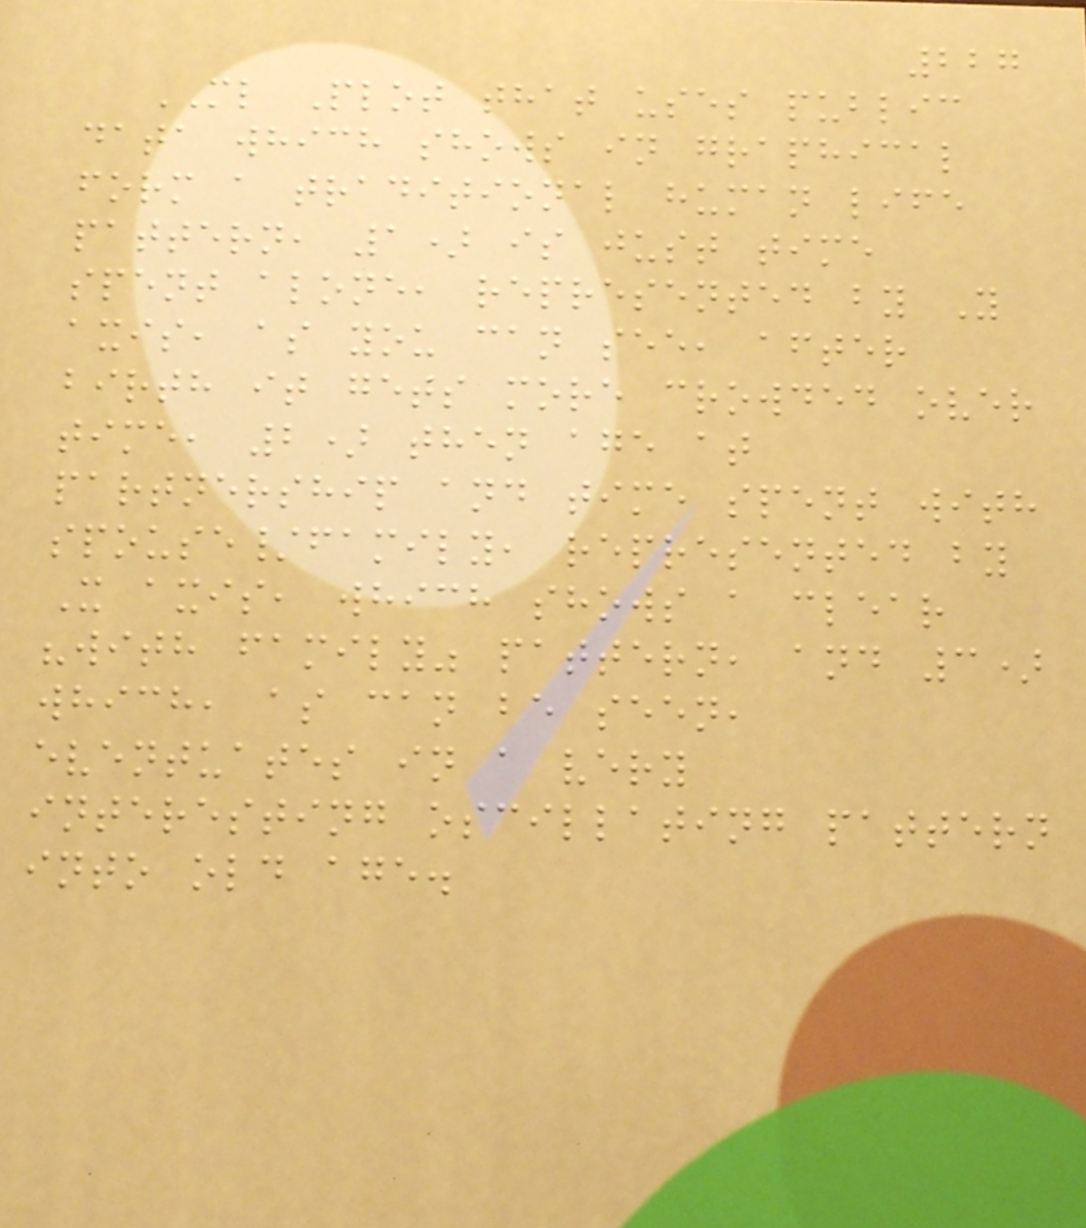227
ML Plot that uses public
data which shows in graphical
form a traditional human life
pattern, 1) is just time
spent alone, represented by Y
axis, as you can see, after
birth it gets more crowded over
time, 2) then age at
partnership and time spent with
spouse/family, represented by
X axis, which shows a clear
"with family" pattern, and 3)
which, as can be seen,
eventuates in a very
interesting oscillating pattern
into old age.
